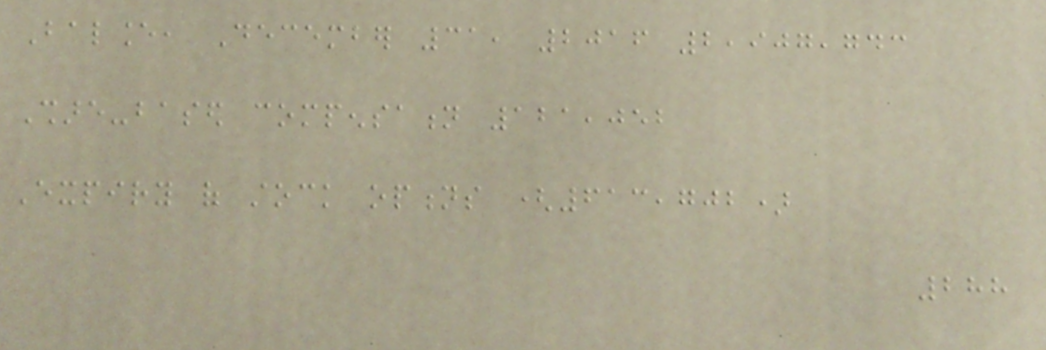Balance, December 31, 2016 2,907,743
Share-based compensation 121,052
Expiry of stock options (613,702)
288
